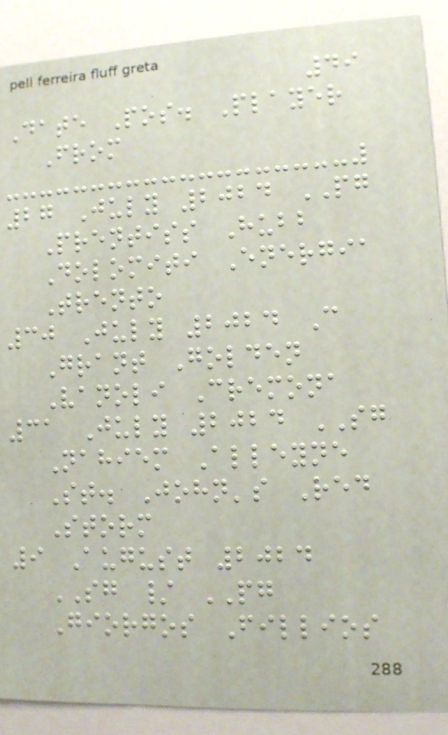49
Date Pos. Player
From
27 July 2024 PG
Prentiss Hubb
Dolomiti Energia
Trento
30 July 2024 C
Grant Golden
Vanoli Cremona
31 July 2024 SG
Nahiem Alleyne
St. John's Red
Storm
9 August 2024
SG / PG
Giorgos Fillios
